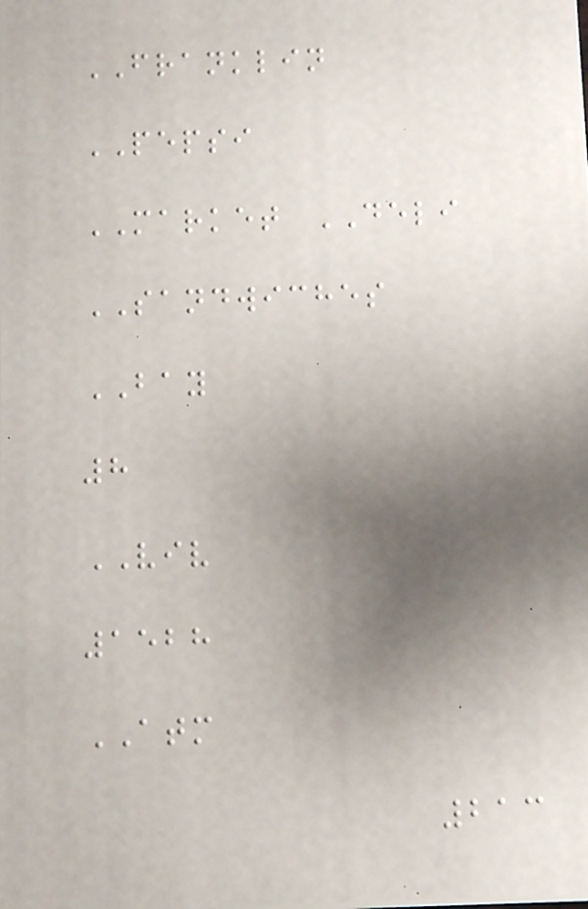FRANKLIN
PEPSI
MARKET DELI
SANDWICHES
BAY
8
VIV
1528
ATM
213
